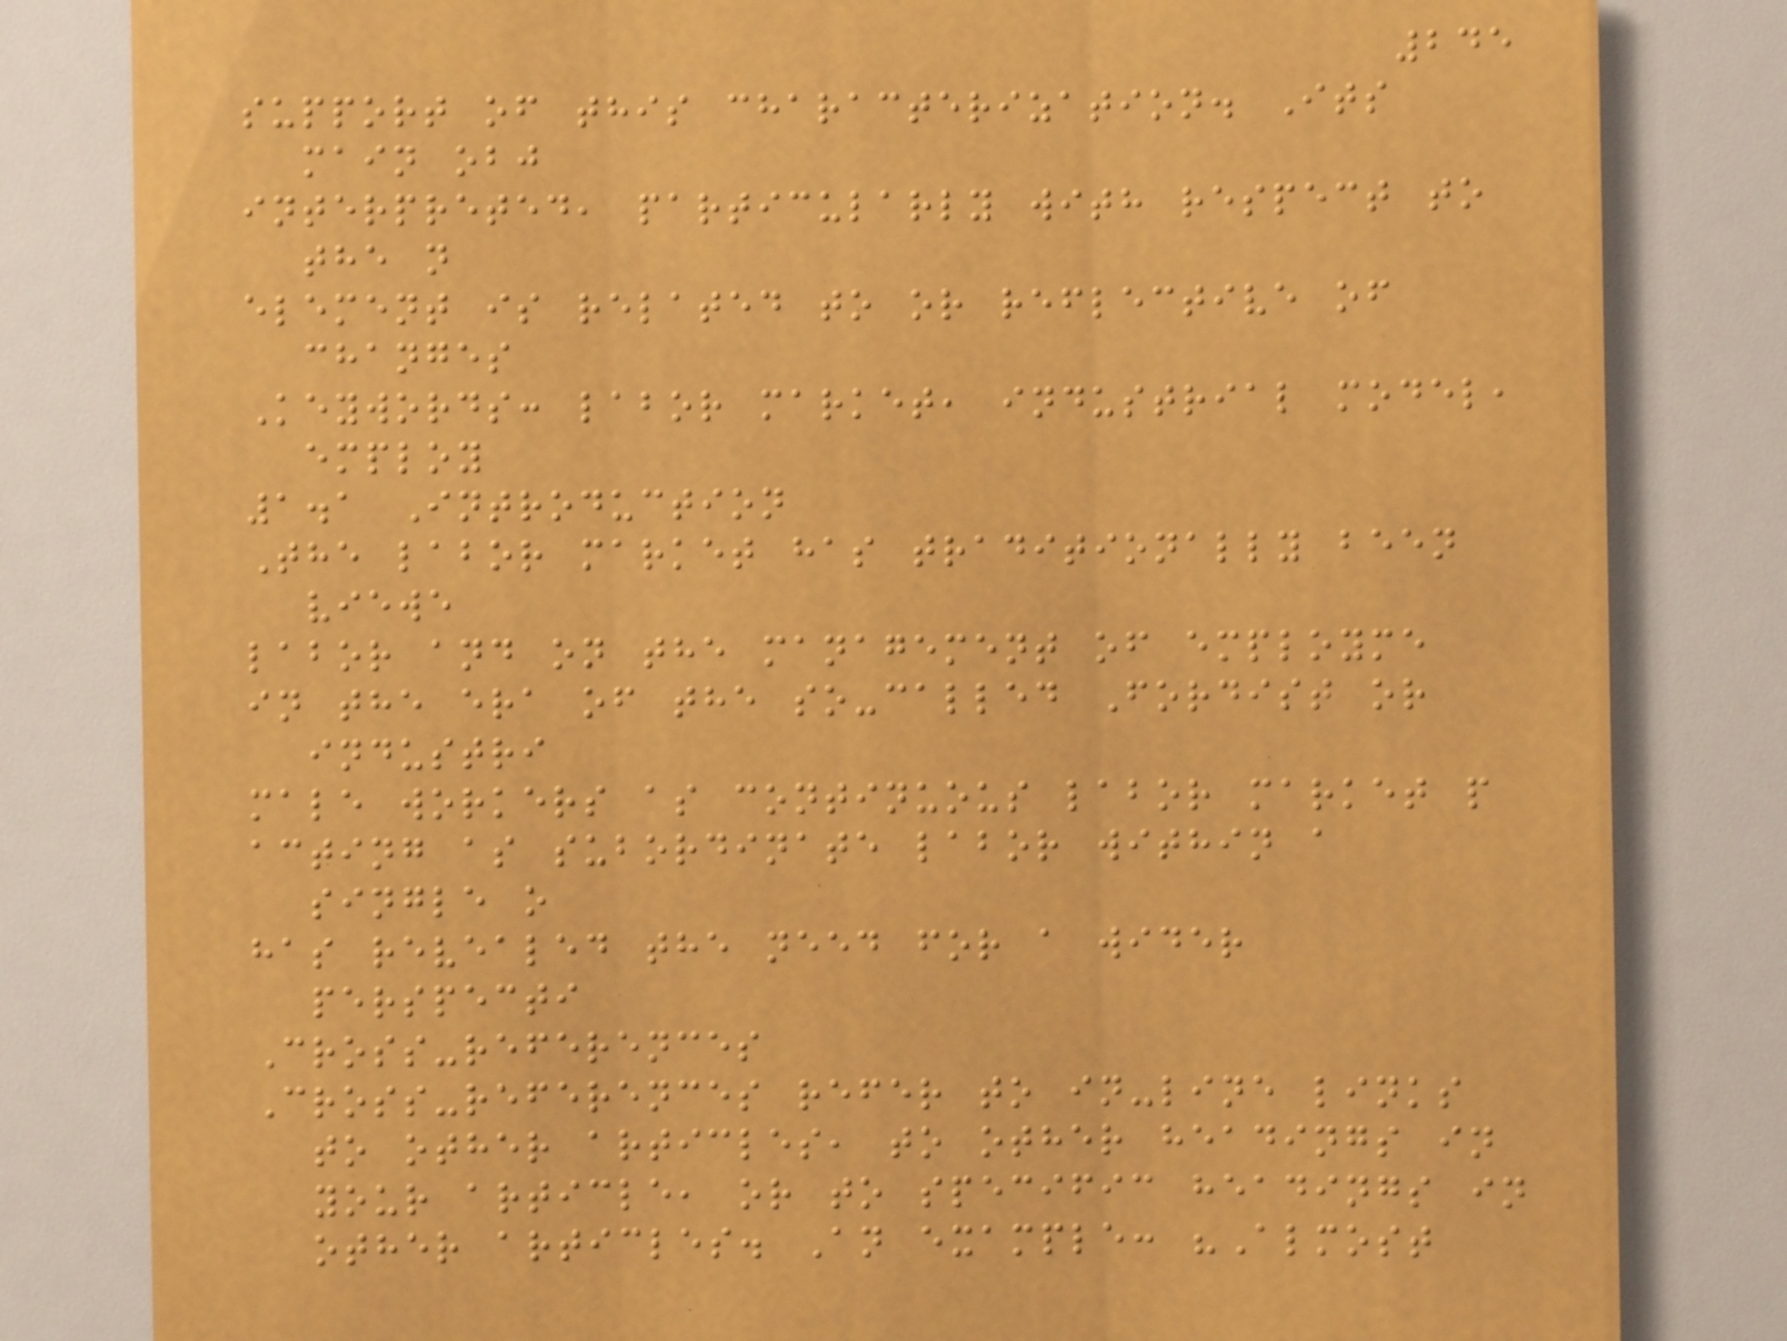245
support of this characterization. Its
main obj
interpreted, particularly with respect to
the n
element is related to or reflective of
changes
Keywords: labor market, industrial model,
employ
1.1 Introduction
The labor market has traditionally been
viewe
labor and on the management of employme
in the era of the so-called Fordist or
industri
male workers as continuous labor market p
acting as subordinate labor within a
single o
has revealed the need for a wider
perspecti
Cross-references
Cross-references refer to in-line links
to other articles, to other headings in
your article, or to specific headings in
other articles. An example: "Almost
